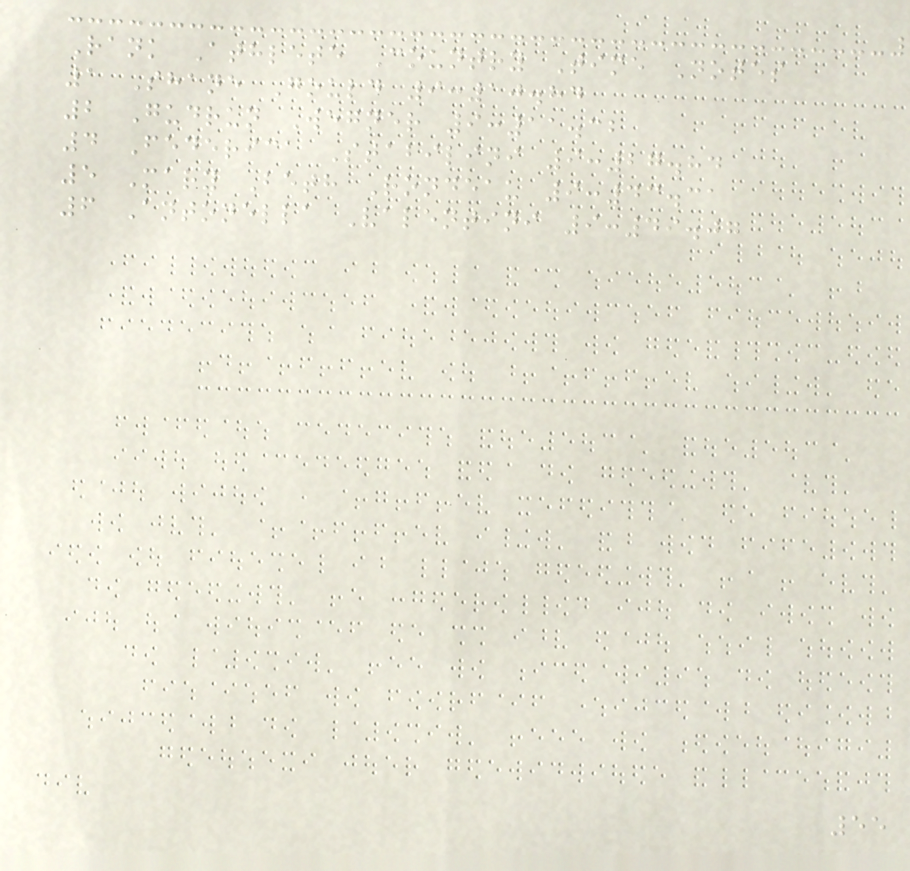Rank Athlete Country Time Notes
1 Shane Gould 9:10.84
2 Gudrun Wegner 9:11.32
4 Federica Stabilini 9:27.84
5 Mary Beth Rondeau 9:43.31
6 Antonella Valentini 9:49.07
55
